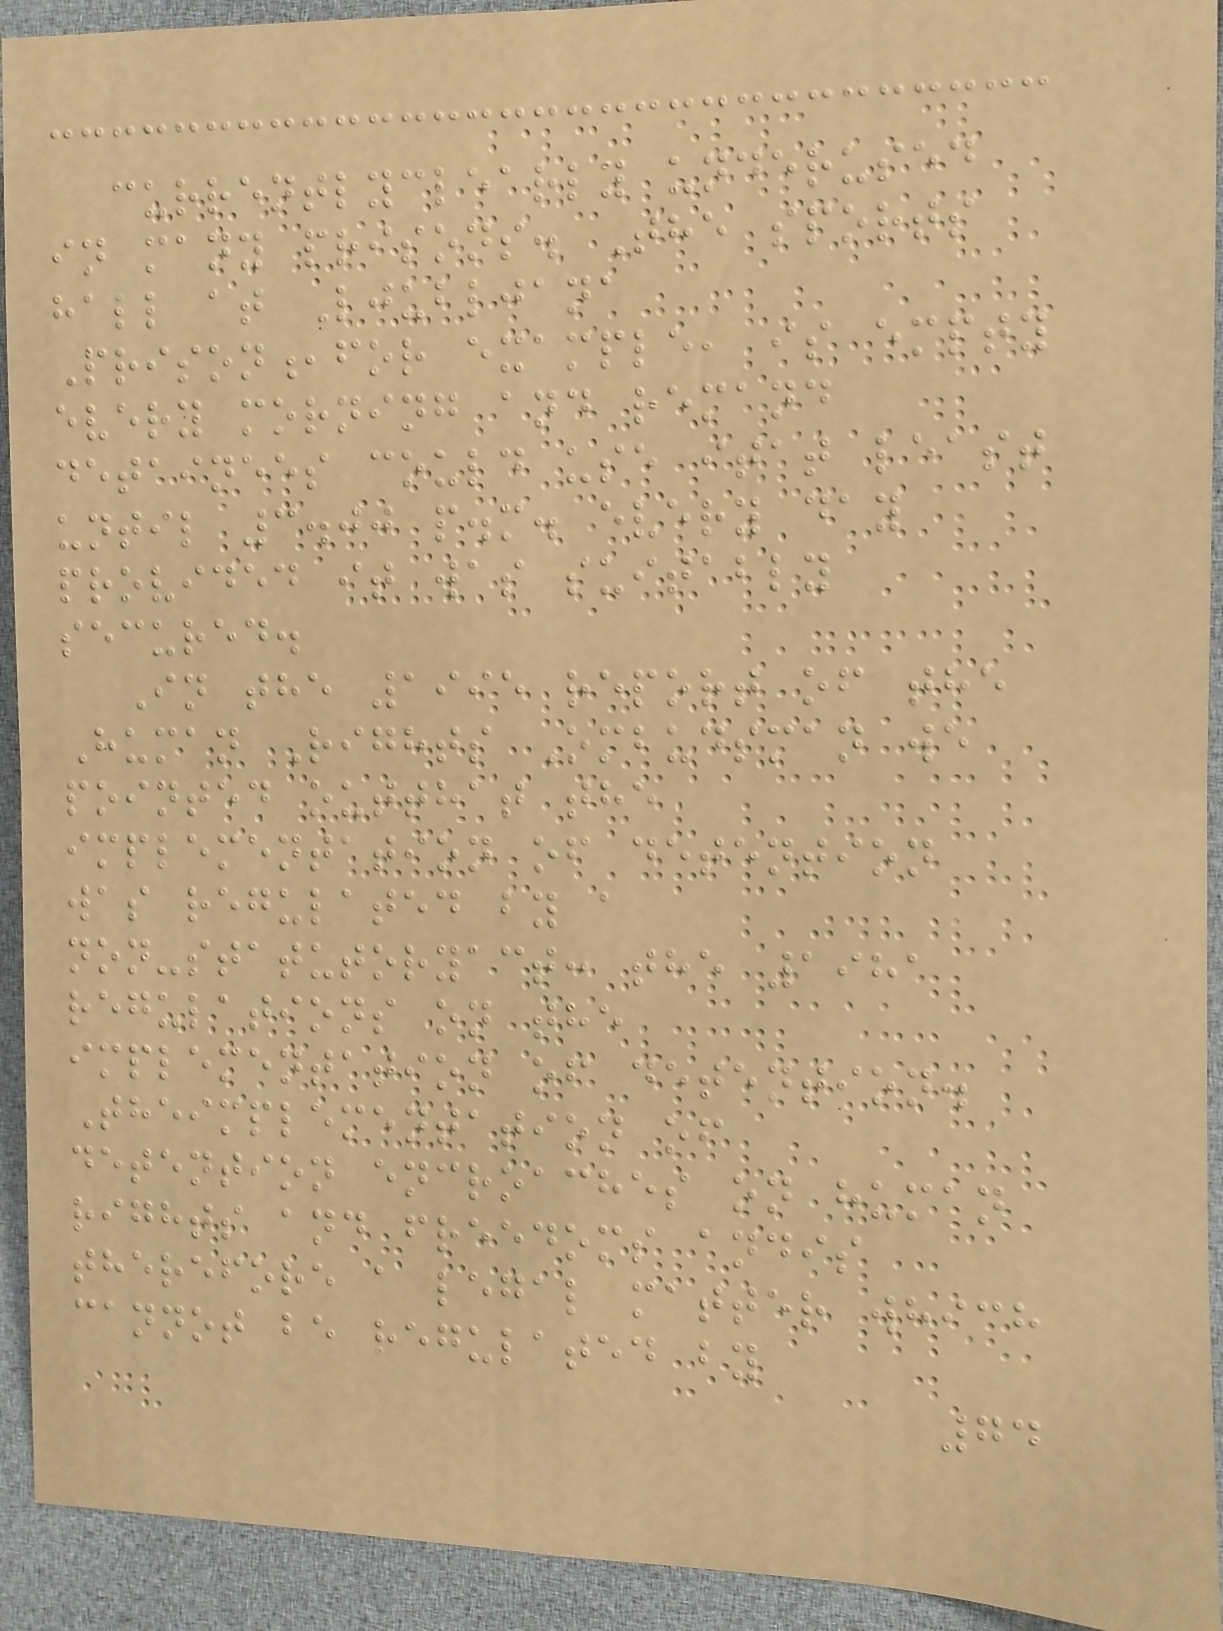currentlyclearly underused
in many prisons. The sports
hall at Ljubljana
Prison,for example, is empty
every morning and remand
detainees could use itat least
until 3.00 p.m. every day
provided it was suitably
secured.
In the 1995 report of the
Human Rights Ombudsman we
pointed outthat the
implementation of detention
was regulated by a
non-statutoryact: the 1981
regulations on the
implementation of detention.
Theimplementation of
detention encroaches on human
rights and freedoms andis
therefore a legal matter which
cannot be regulated by
74
